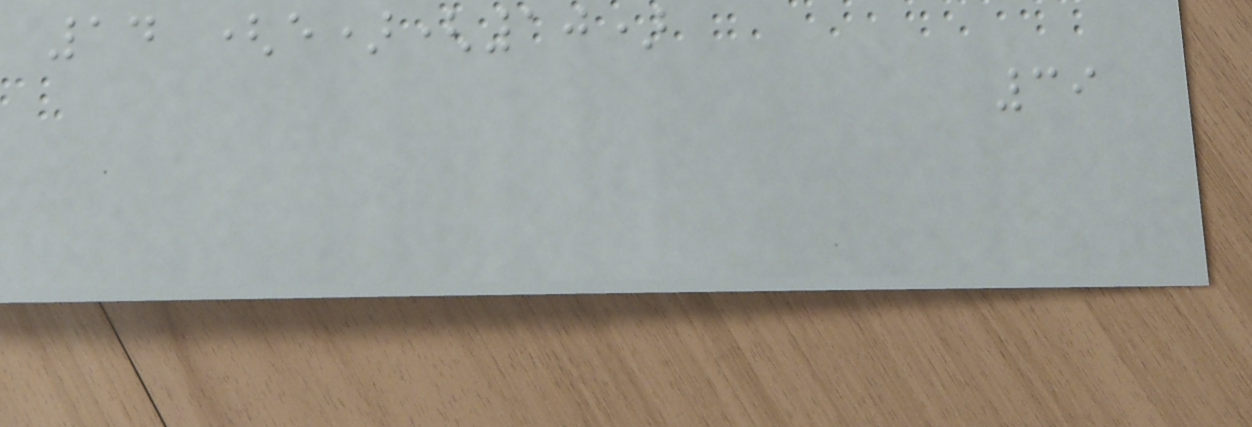14 (e)(10)
39
